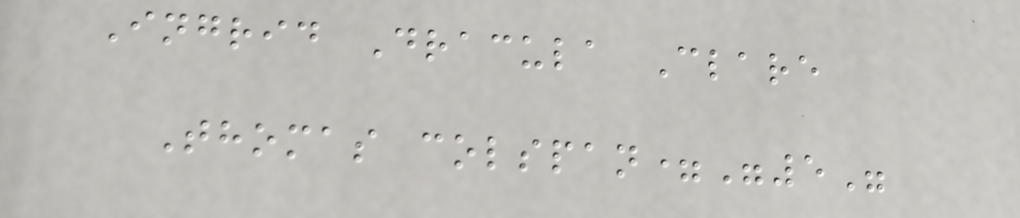Ingrid Dracula Clare
Thomas colspan="5"
